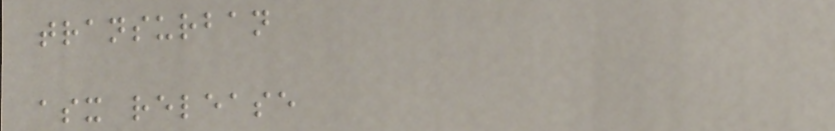transurban
asx release
